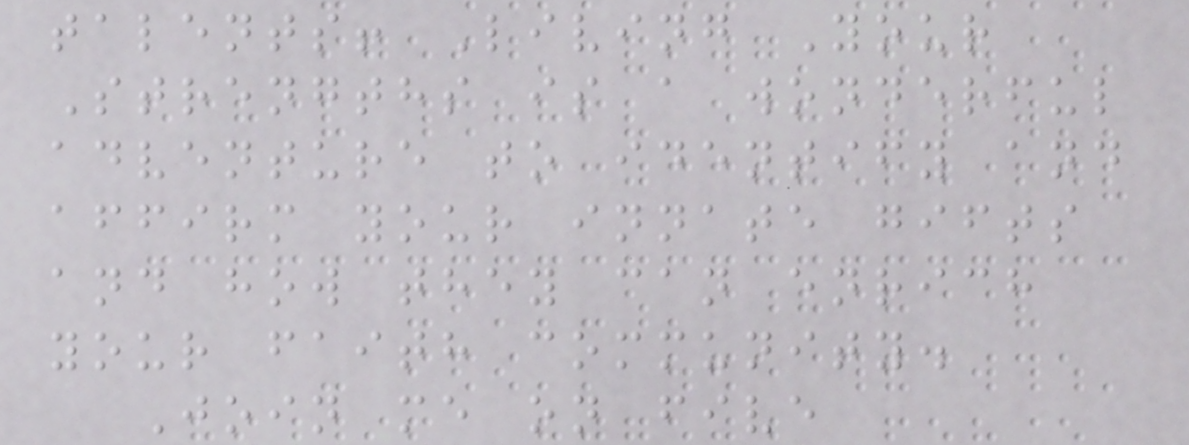talents! Living Your
Strengths is a wonderful
adventure to identify and
affirm your innate gifts
and how they can enrich
your faith community.
Join me on five
